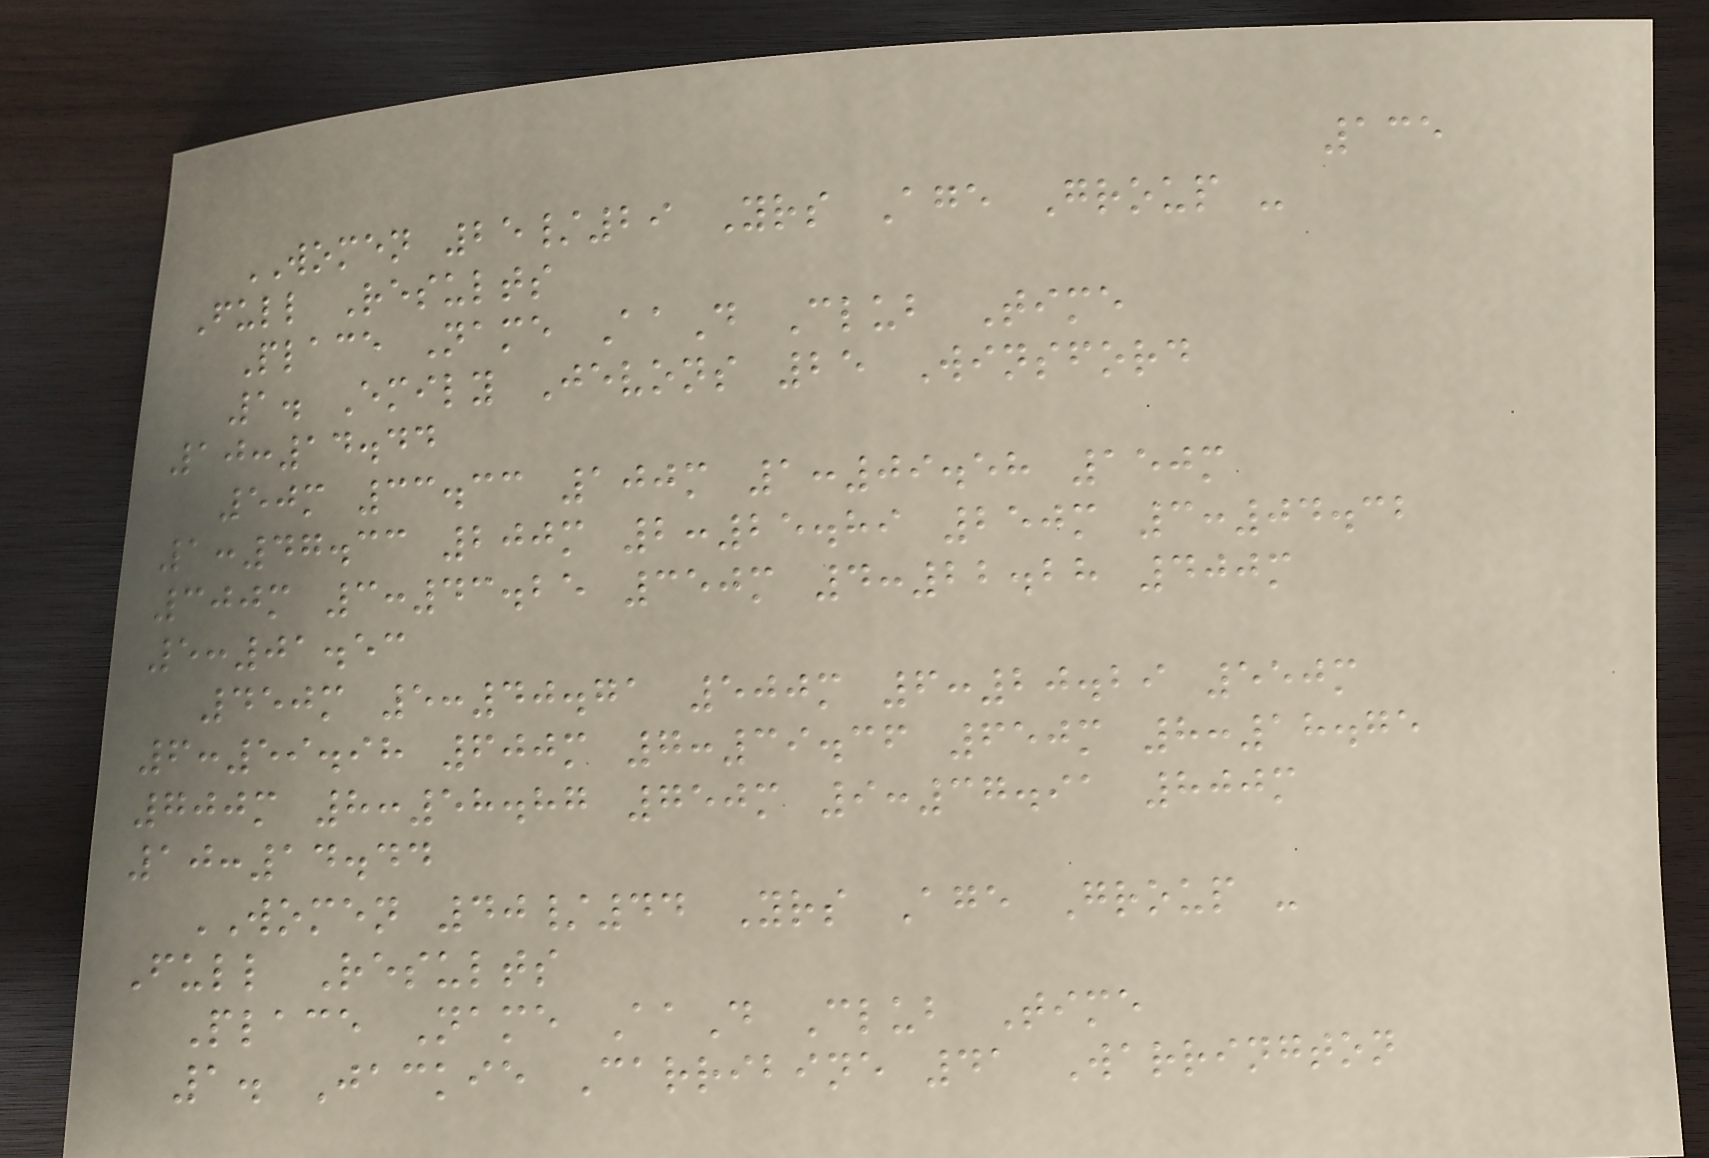135
WOMEN 25/29 Yrs Age Group -
Full Results
Place Name AaD Club Time
1. Emily Jevons 25 Winsford
10:14.44
50m 33.33 100m 1:09.58 150m
1:47.33 200m 2:25.89 250m 3:04.32
300m 3:43.25 350m 4:22.28 400m
5:01.53
450m 5:40.71 500m 6:20.29 550m
6:59.98 600m 7:39.36 650m 8:18.75
700m 8:58.87 750m 9:37.91 800m
10:14.44
WOMEN 40/44 Yrs Age Group -
Full Results
Place Name AaD Club Time
1. Jackie Carribine 41 Warrington
